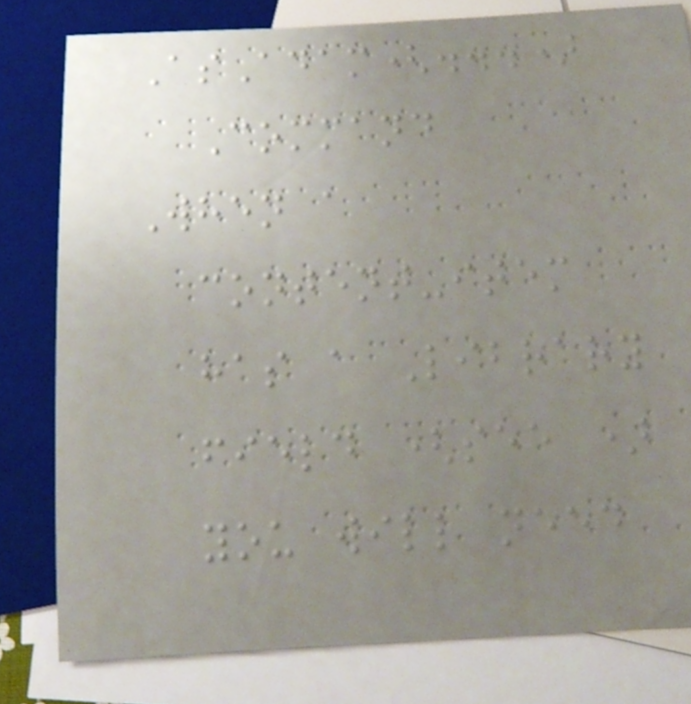AsAdam(...)
Command
When a
content-item
has a Library
field (see )
you will need
